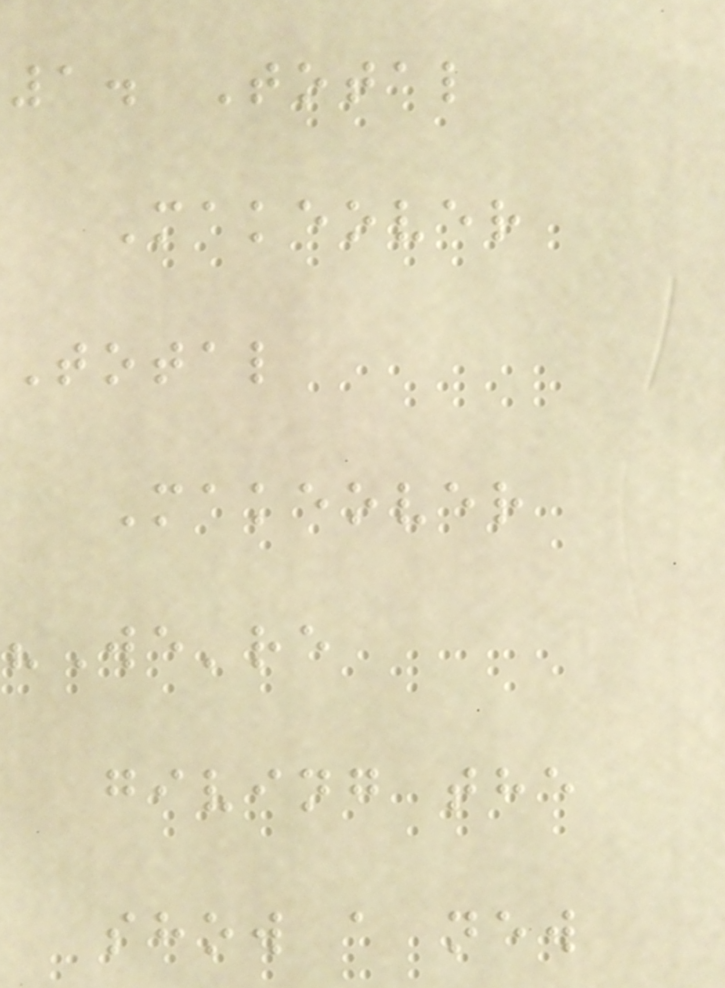1. Total
Makeover
Total
Makeover
"We're
giving the
show a new
